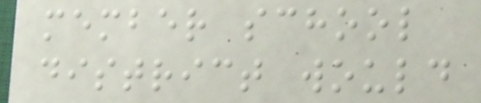member school
district would
